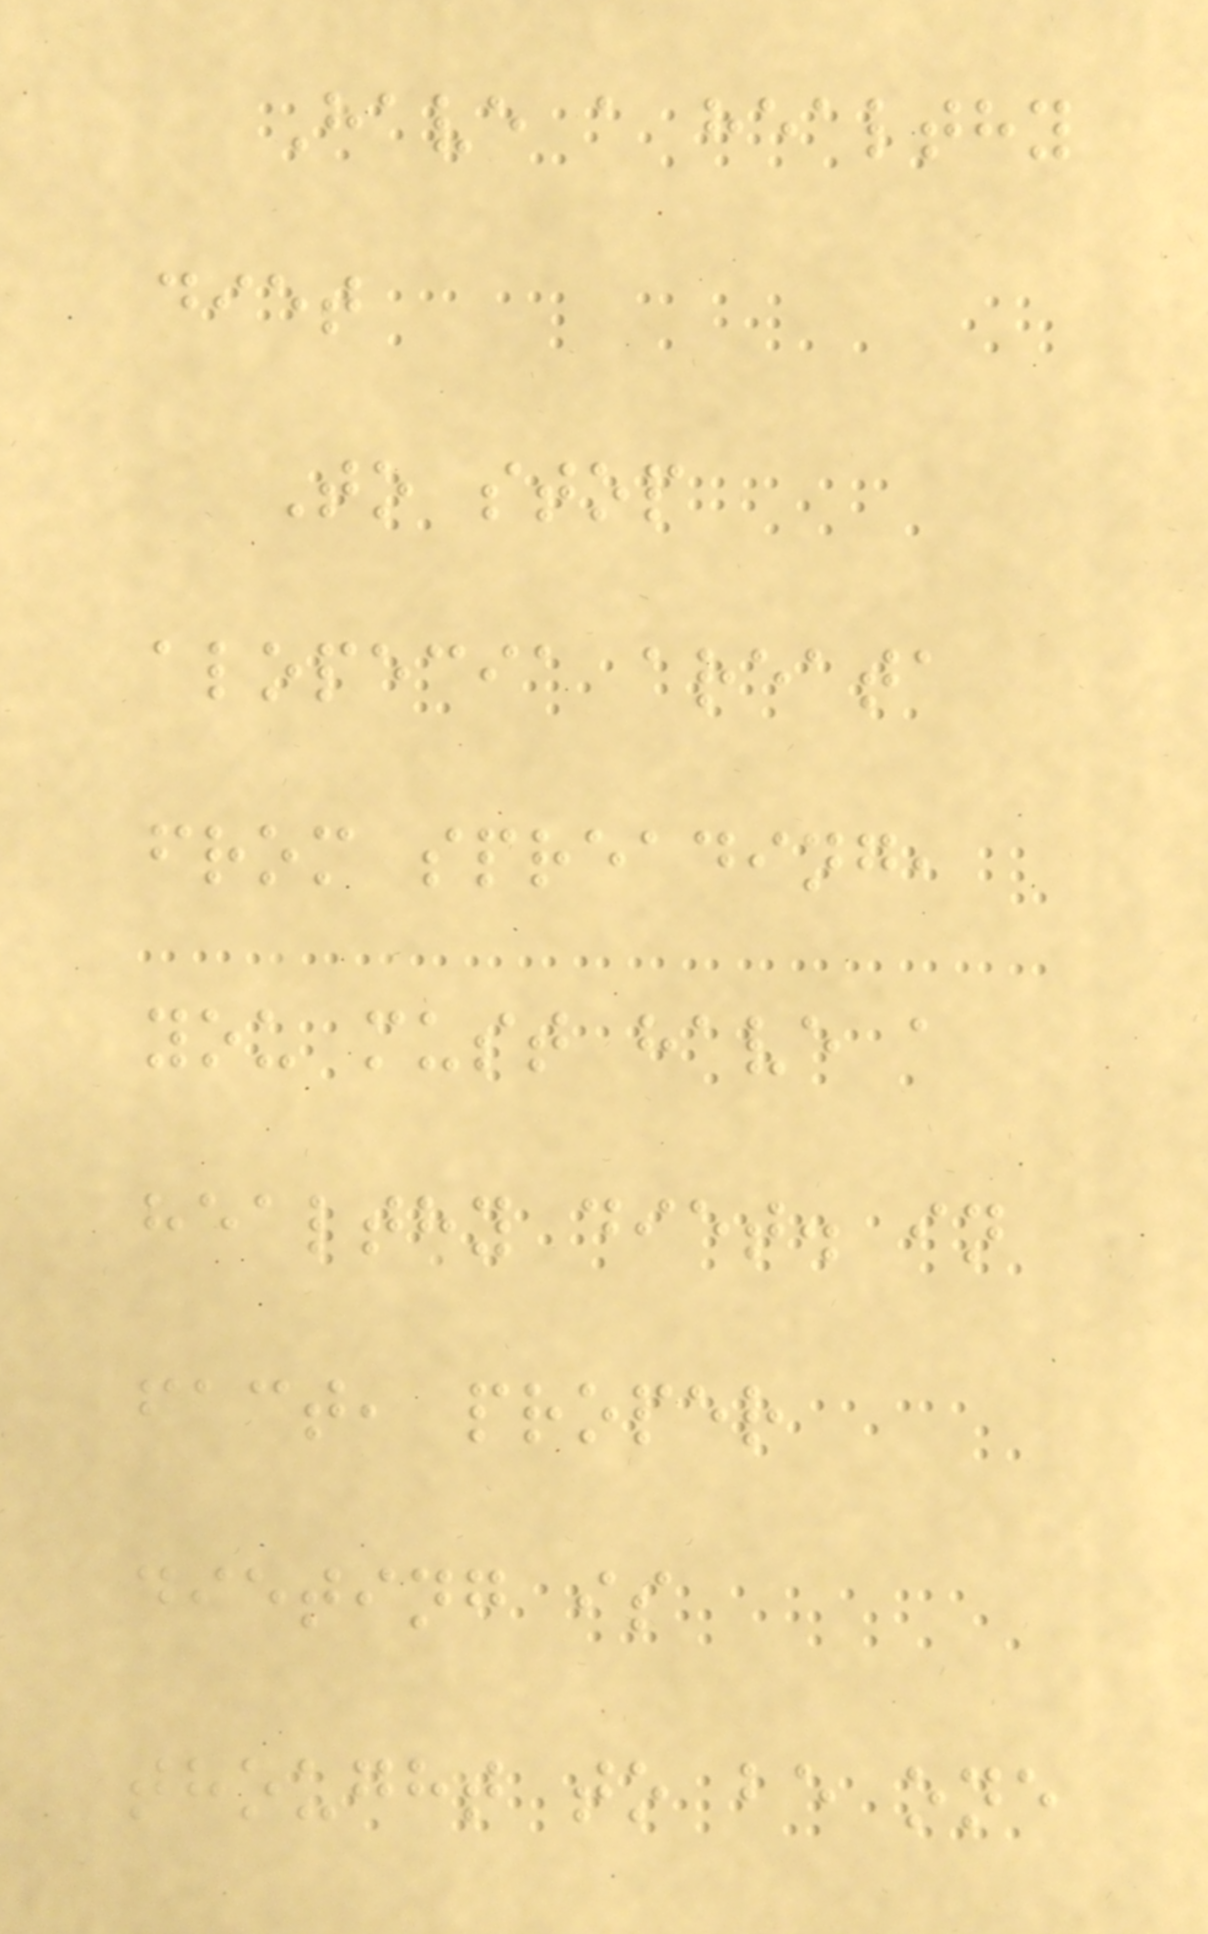Have a healthy
diet
To stop
alopecia areata
from spreading,
you must have a
healthy diet. in
fact, proper
dieting is
thought to be one
